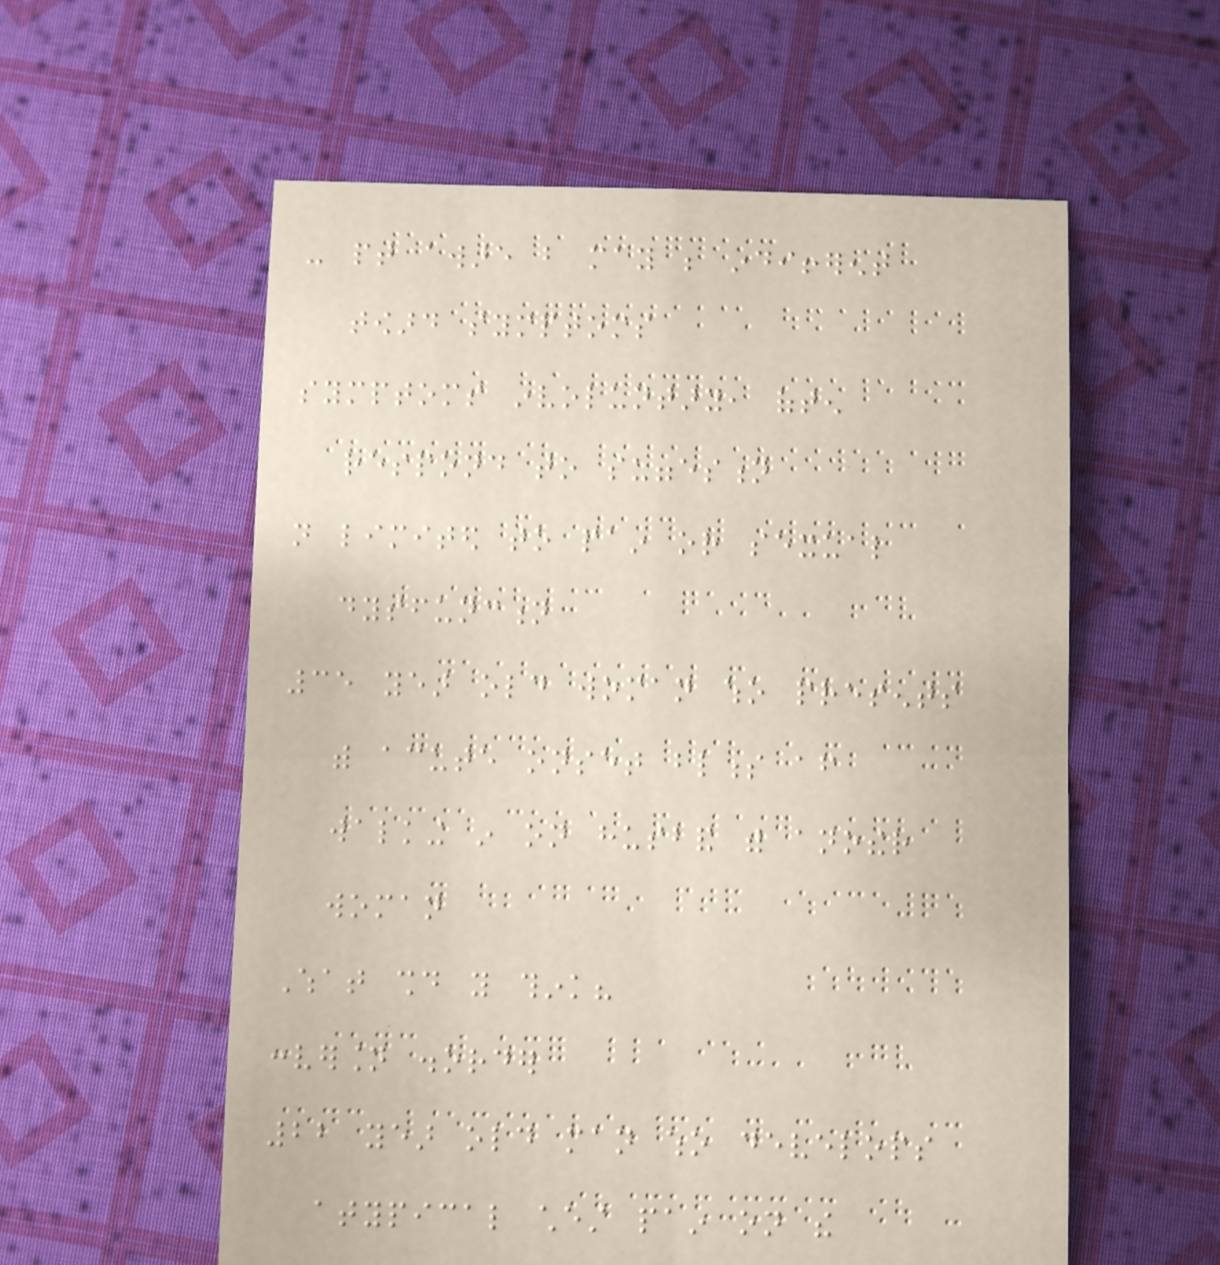- pt aware but may be indifferent
toward symptoms
symptoms involuntary, often
respond to suggestion
not limited to pain or sexual
dysfunction
35 year old woman who presents
with acute onset blindness after
walking in on husband with another
woman
What should you think?
conversion disorder
22 year old man who develops
atypical chest pain on the
